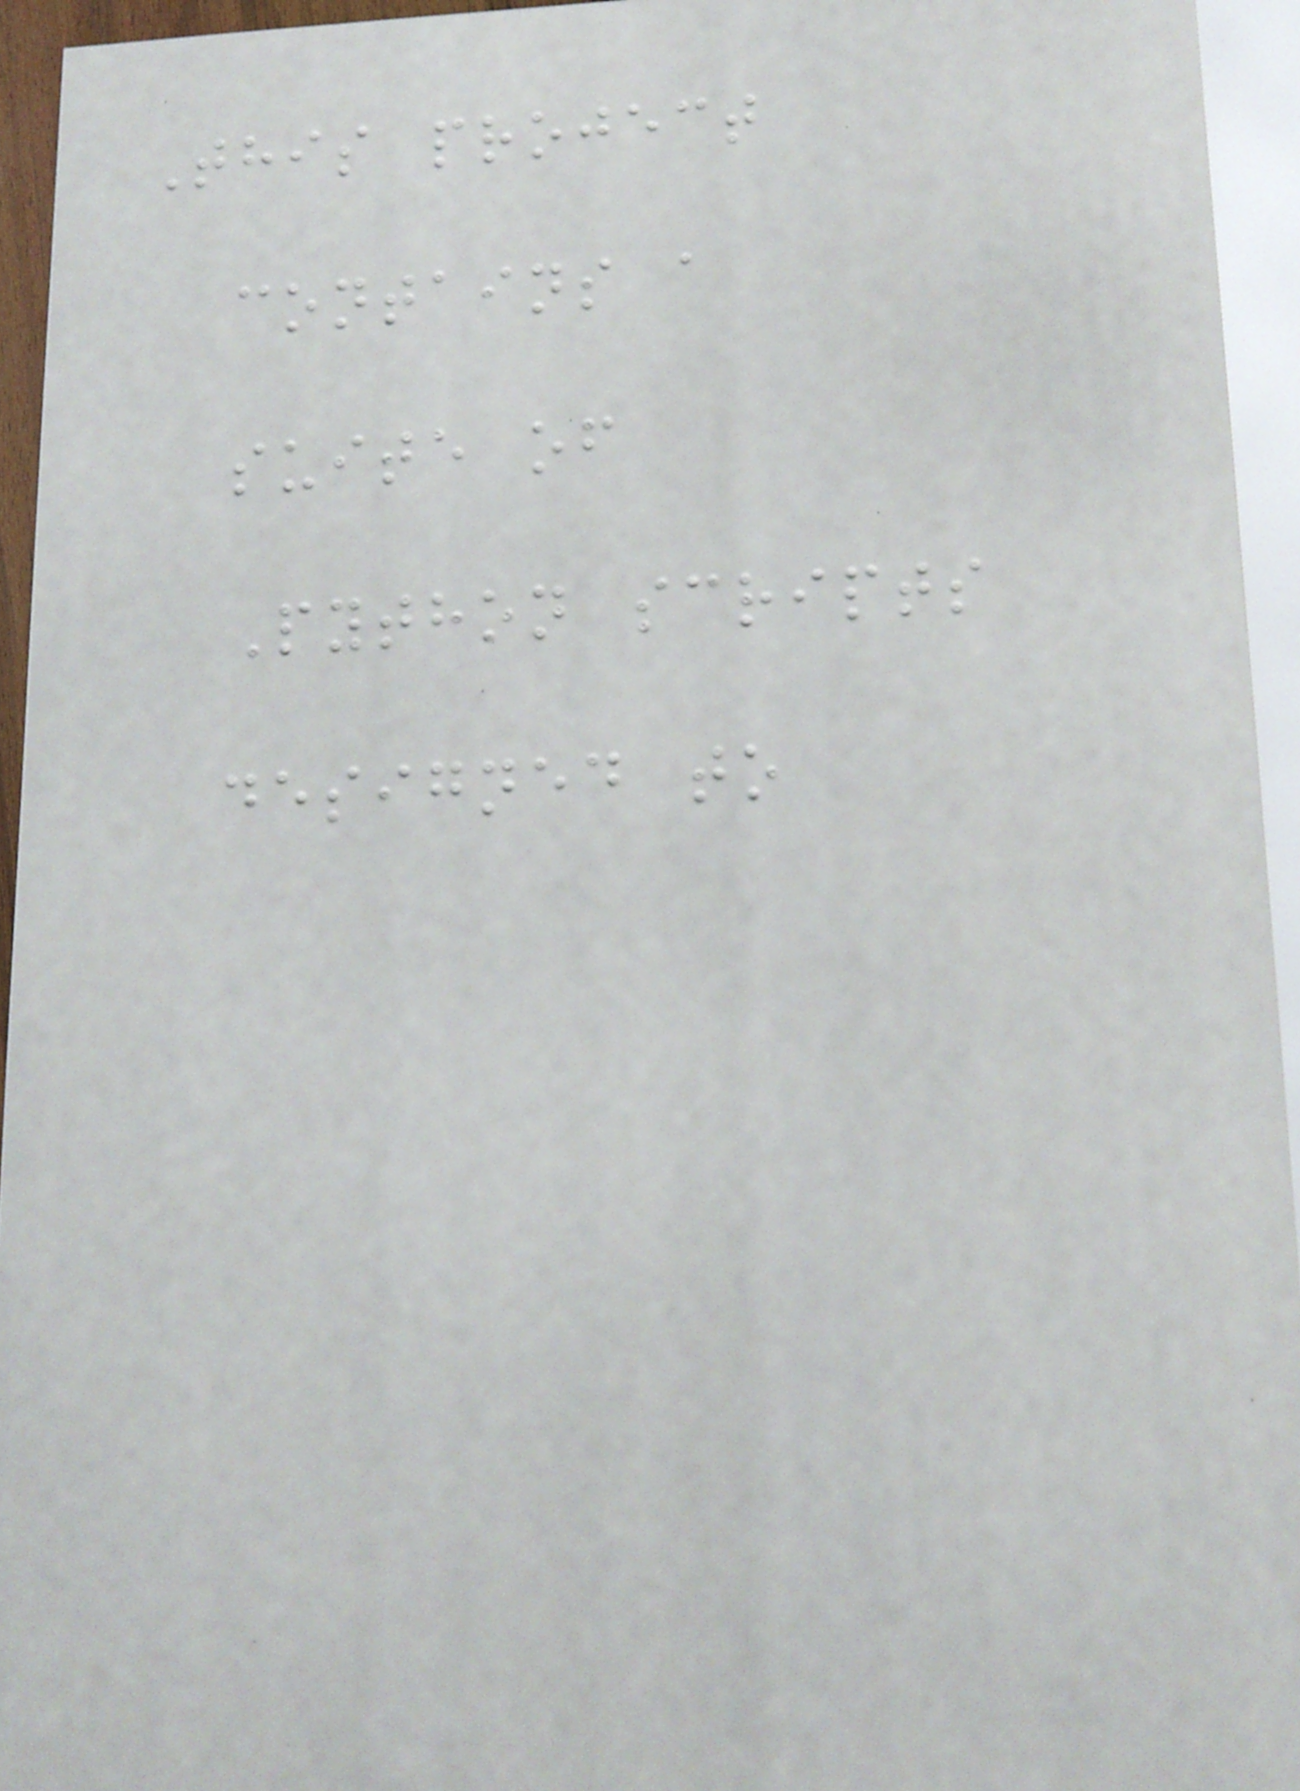This project
contains a
suite of
Python scripts
designed to
